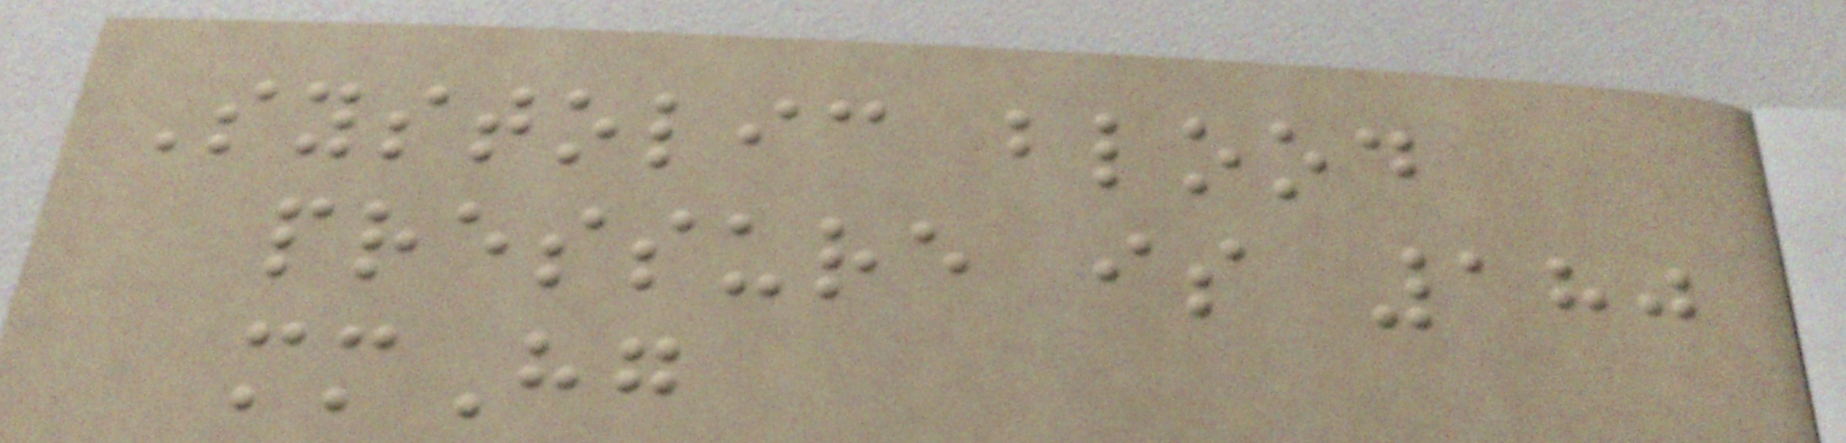Systolic blood
pressure is 180
mmHg
